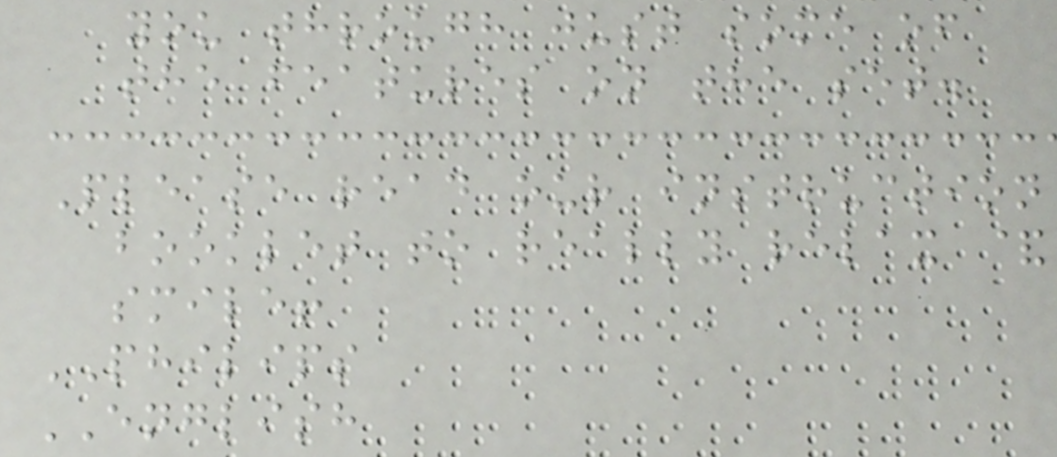you through just some of
the features on the set.
Please read our instruction
booklet to really relax &
smile!
PHILIPS
ENGLISH
